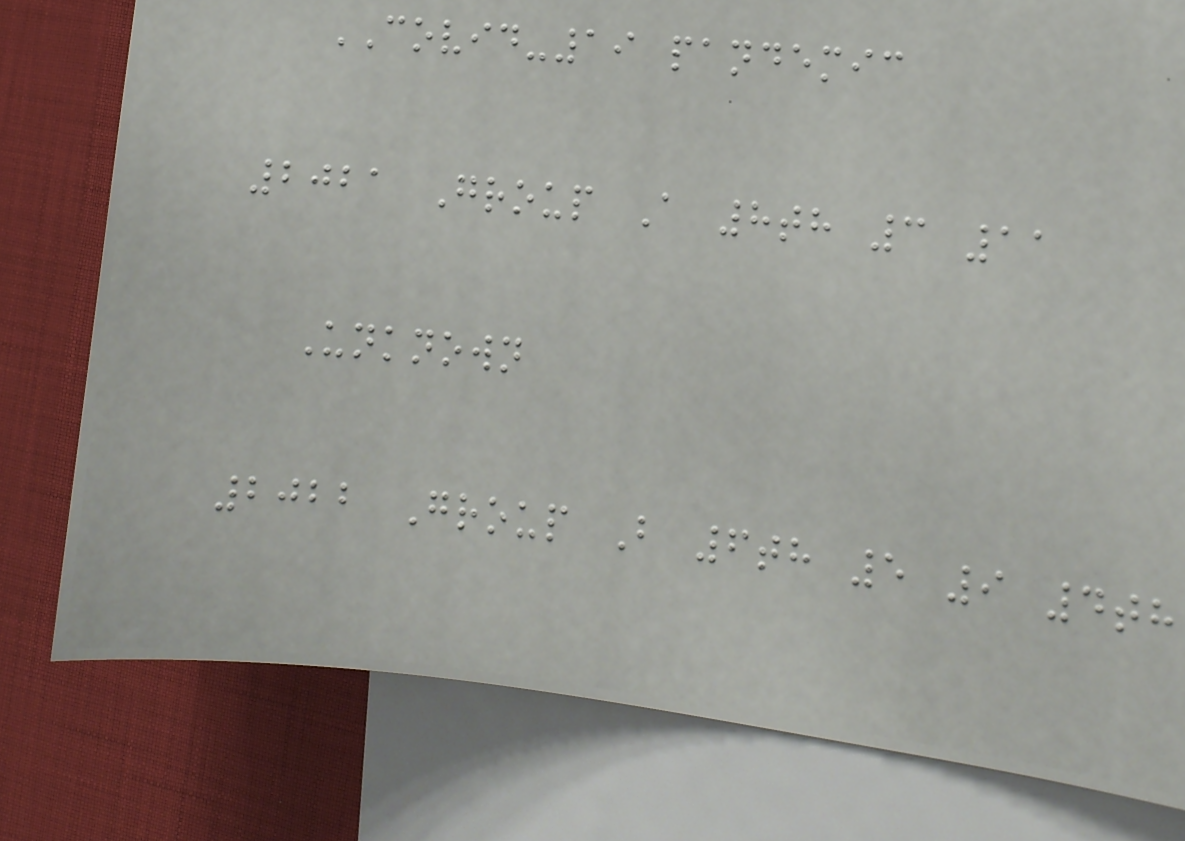COVID-19 pandemic
2021 Group A 8th 3 11
Unknown
2022 Group B 6th 5 9 4th
